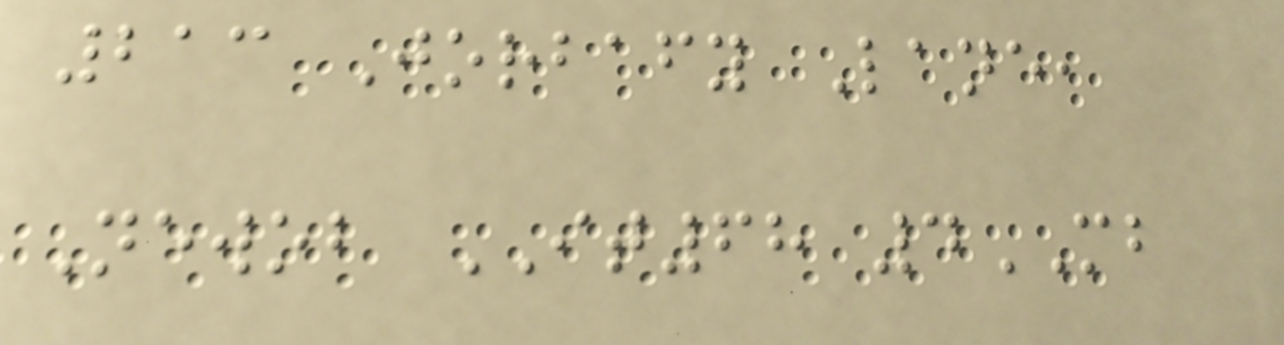213 Jorbafy Lane,
Newob IT68 4MB
